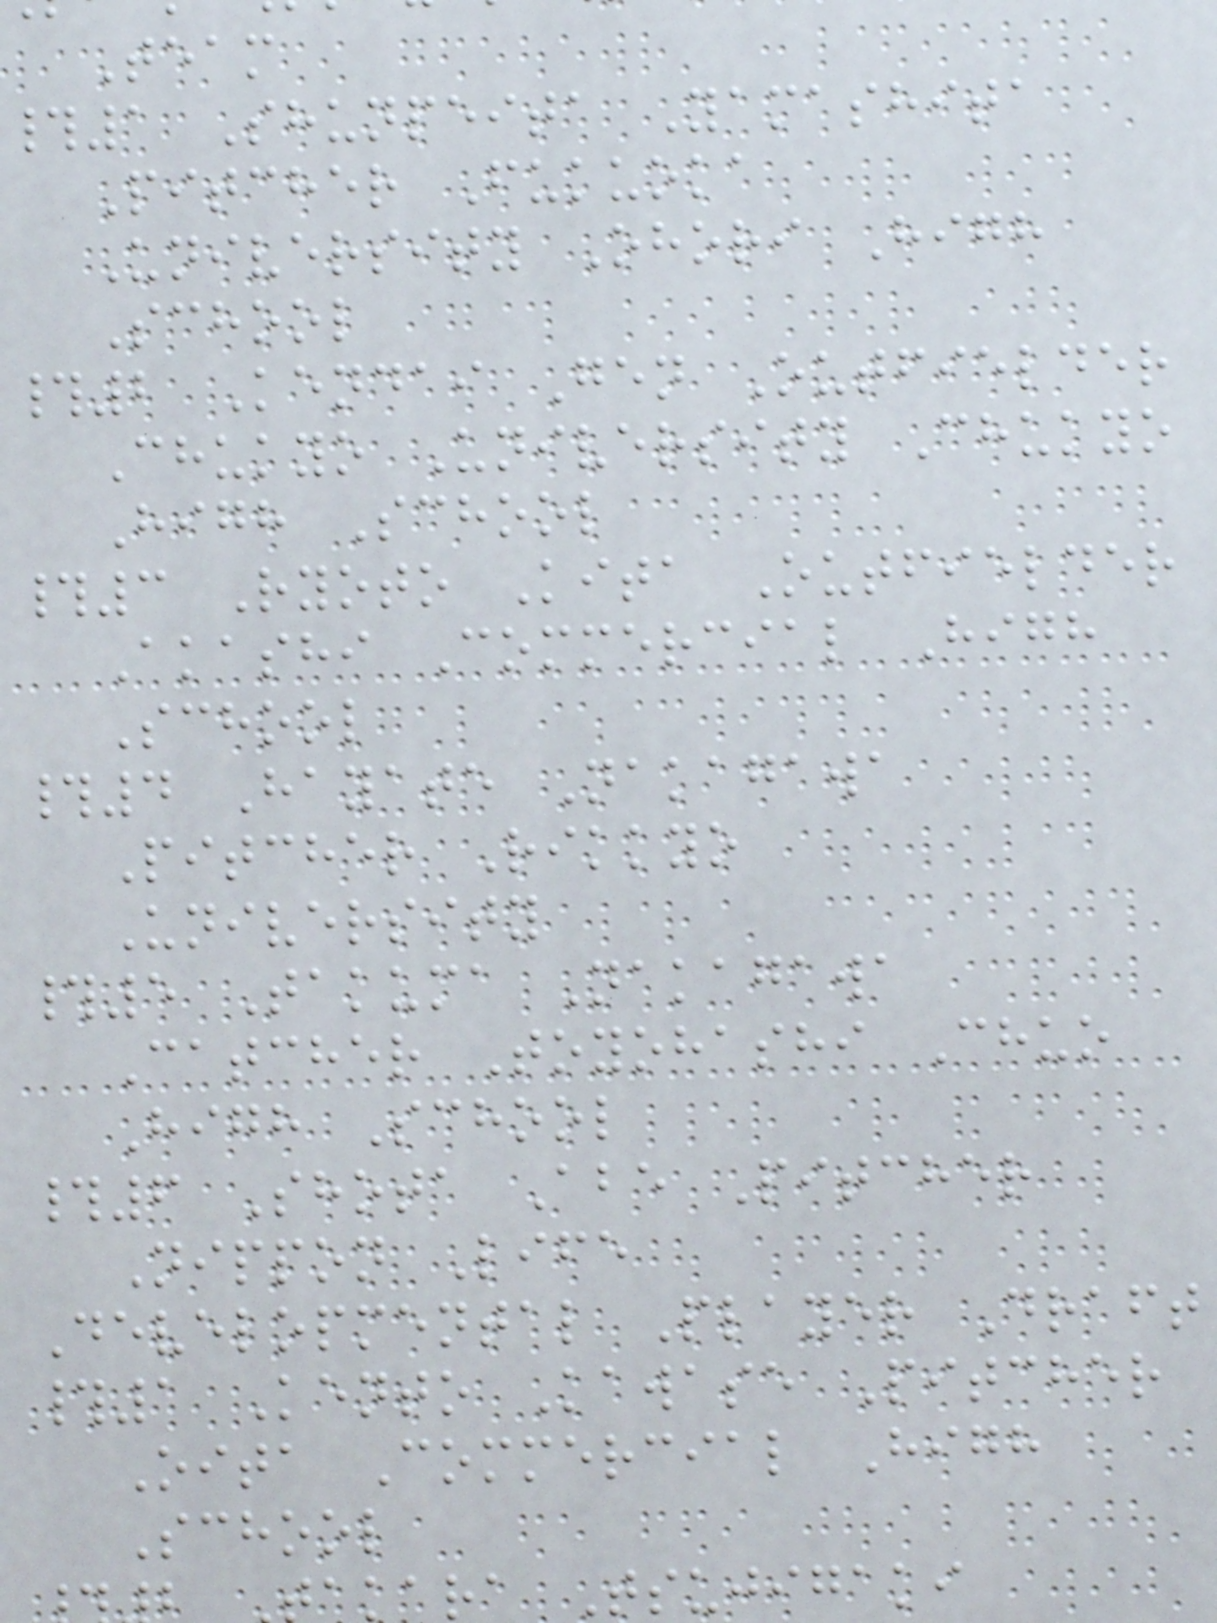Team
#1 Shunpeita Yamashita
Pitcher Fukuoka
University Ohori High
School
#2 Kendai Gen Outfielder
Chukyo University Chukyo
High School
#3 Ryoto Kita Outfielder
Akashi Commercial High
School
#4 Hayate Nakagawa
Pitcher Rikkyo
University
#5 Takuma Nakagawa
Catcher Toyohashi Chuo
High School
#6 Shota Abe Pitcher
Nippon Life
Developmental Player Draft
#1 Kento Kawase Pitcher
Oita Commercial High
School
ara Tsujigaki
